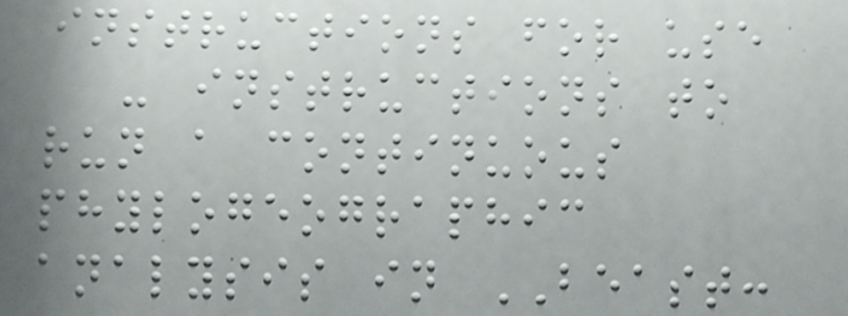instructions for use
- instructions to
run a continuous
phylogeographic
analysis in BEAST:
